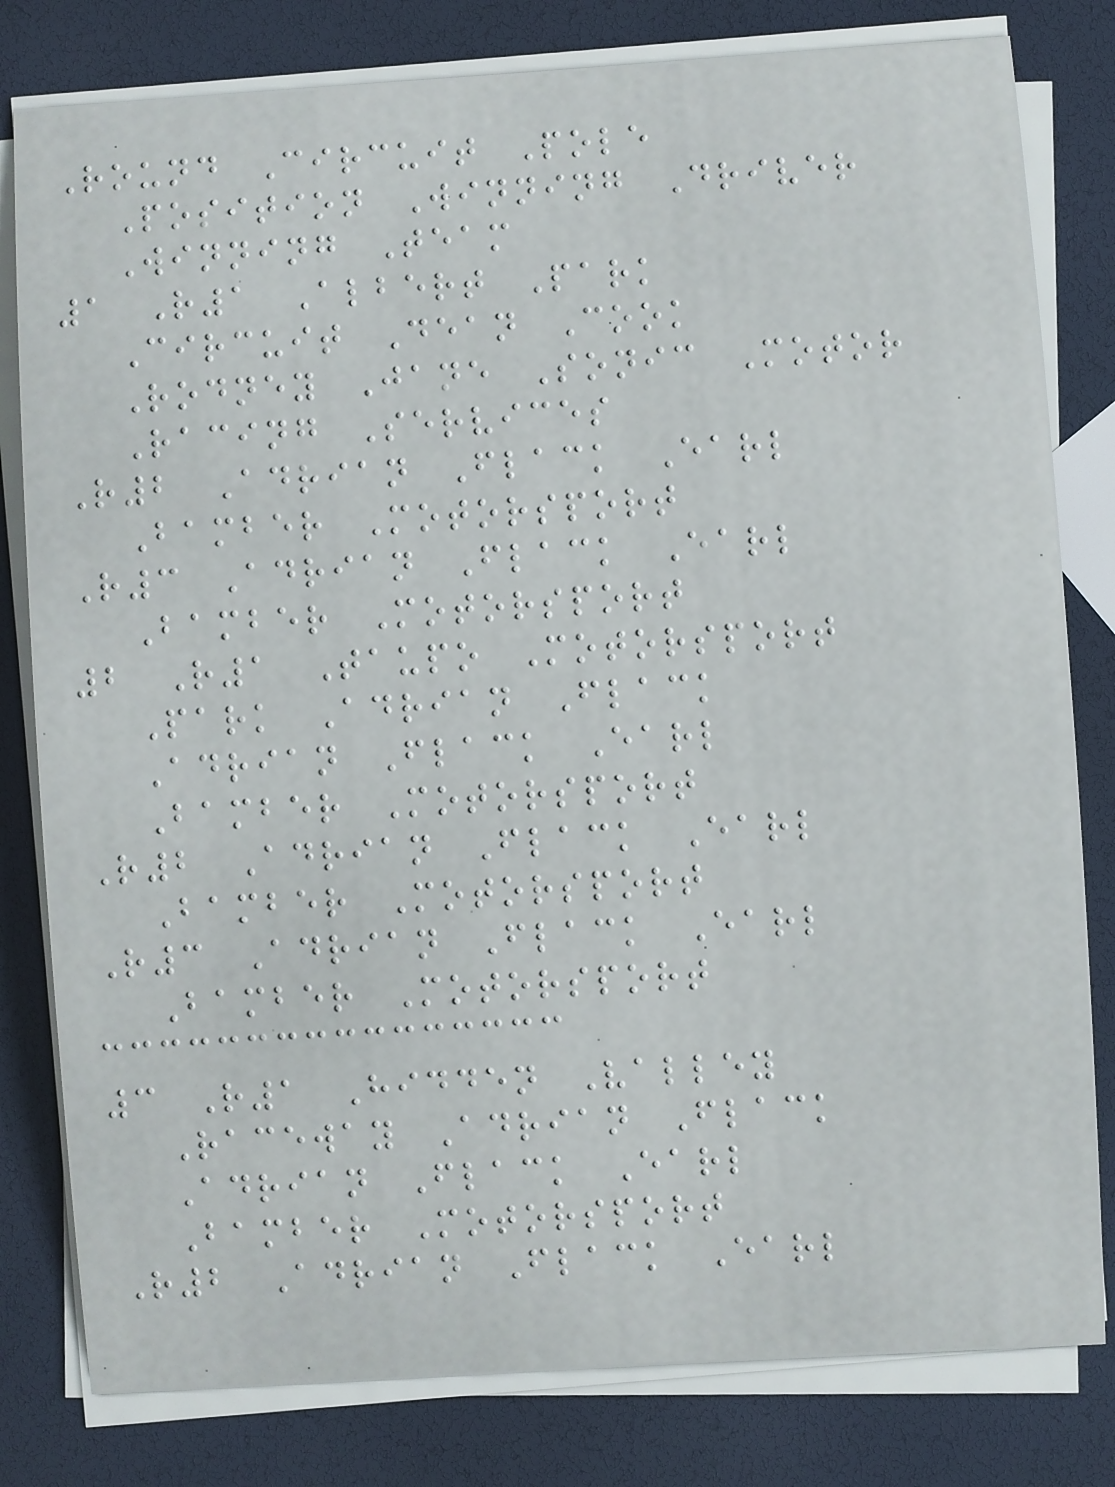Round Circuit Pole
Position Winning Driver
Winning Team
1 R1 Albert Park
Circuit Dean Cook
Rodney Jane Sonic Motor
Racing Services
R2 Adrian Flack Earl
Bamber Motorsport
R3 Adrian Flack Earl
Bamber Motorsport
2 R1 Taupo Motorsport
Park Adrian Flack
Adrian Flack Earl
Bamber Motorsport
R2 Adrian Flack Earl
Bamber Motorsport
R3 Adrian Flack Earl
Bamber Motorsport
3 R1 Hidden Valley
Raceway Adrian Flack
Adrian Flack Earl
Bamber Motorsport
R2 Adrian Flack Earl
